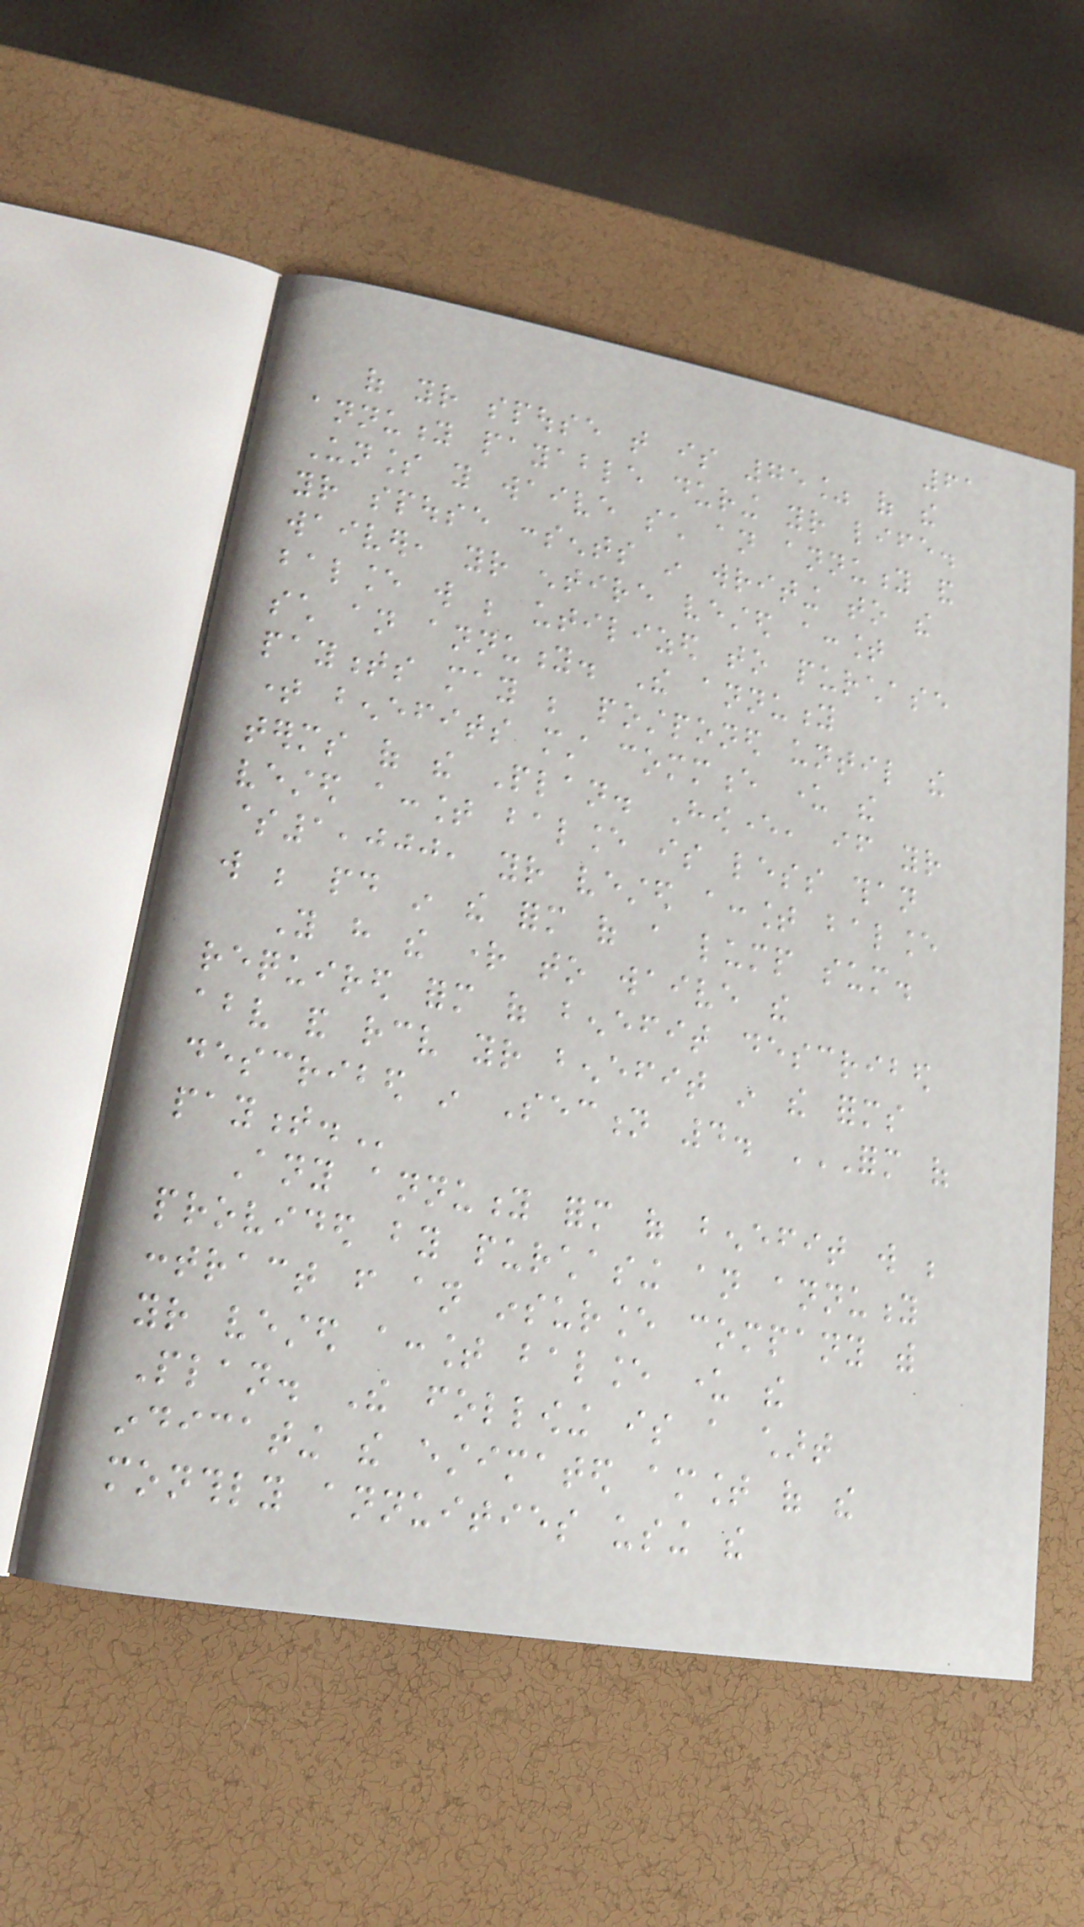61
of your spouse that is 75% of the
annuity payable during your life.
Unless you waive such an annuity and
your spouse consents in writing to the
waiver, your entire vested account
balance will be utilized to purchase
such an annuity. The annuity
payments may be postponed until the
time benefits must commence under the
terms of the Plan. However, if your
vested account balance is less than
$1,000, your vested account balance
will be paid in the form of a lump sum.
You have the right to waive the
required form of benefit described
above and receive your benefit in the forms
described in Section 4. FORM OF
PAYMENT.
Any annuity form of benefit will be
provided by purchasing an annuity
contract from an insurance company with
your vested account balance under the
Plan. The following is a chart
indicating the estimated amount of the
monthly annuities using the
